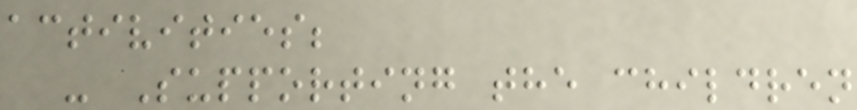activities;
- Supporting the children
